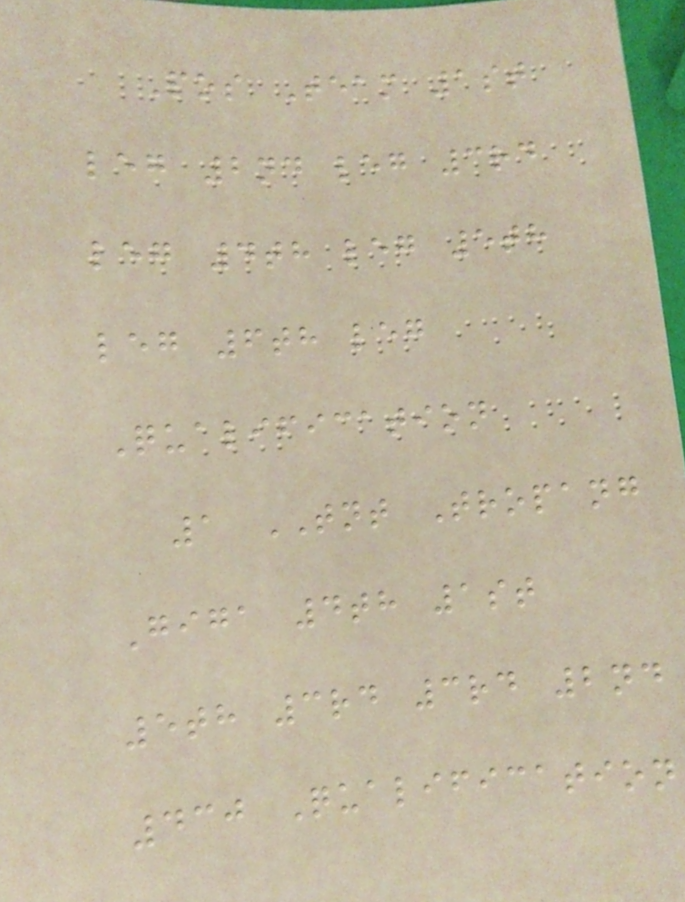Pos Team 1st
leg 2nd leg 3rd
leg 4th leg 5th
leg 6th leg
Qualification
1 TNT Tropang
Giga 4th 1st
5th 3rd 3rd 2nd
430 Qualification
